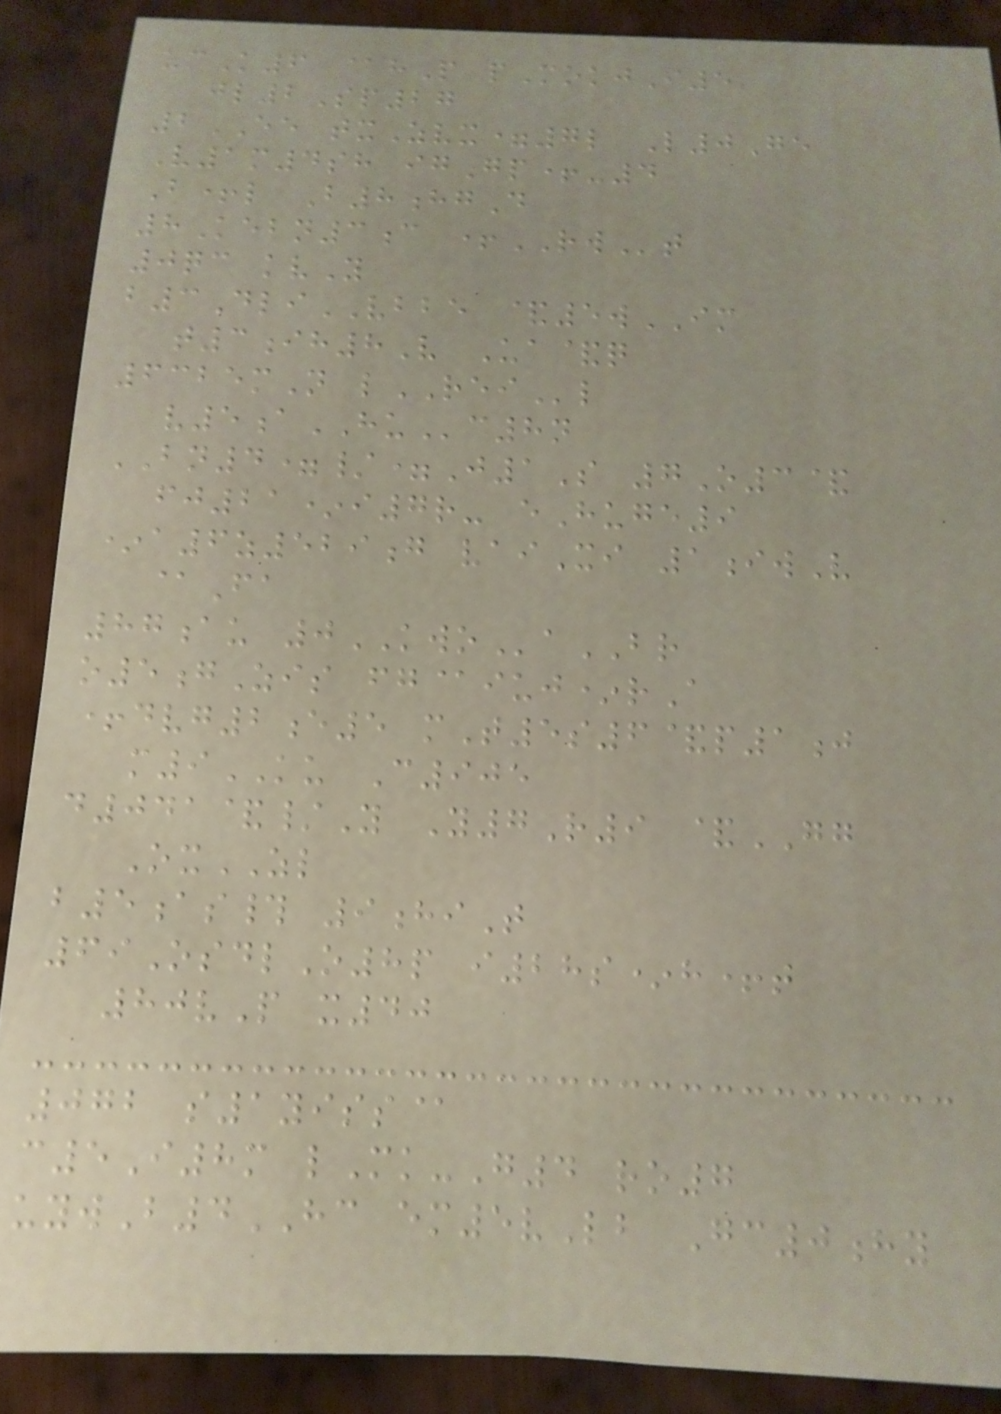ucK6 @hP pMokjI5
jl2Sp27
2EE txZvx=7l L0Ge
V1m4sh igGp+-4
B+l B8hgD
8Kebn3c +RWt
0qc kvY
b3DliVBBE &5wIM
t3ih8V Ua&q
6325mN lREIl
v5aHUc8n
BN4=/=J1S 7O3&
fj21*i7r- eHuge9
*a6z529g vaiXi 1iwV
@Fa
87au 0KWOaBR
o5gZis fg@iuj*rA
+dvg2e5 mT5s6&p1j
m9KU C905
d041&/Y Y7R9 &GG
OxZL
b5as# 9hiT
69OsdlO8p i28s*h+t
80vP x40
072 s1yiss@
c5I8m lMk-G4 ro7
uywB4HC em5vLb Gc0hy
